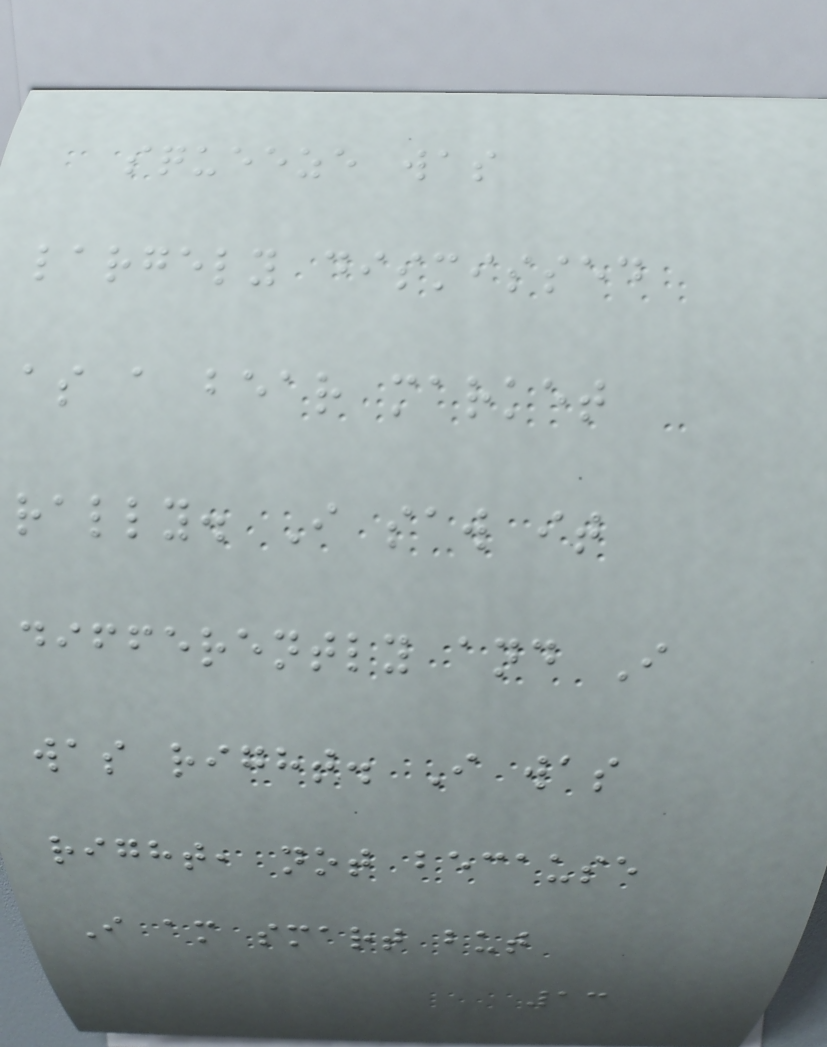squeeze was
largely dismissed
as a bear market
rally. I saw it
differently and I
was right. I was
right, not because
I am smart but
13
